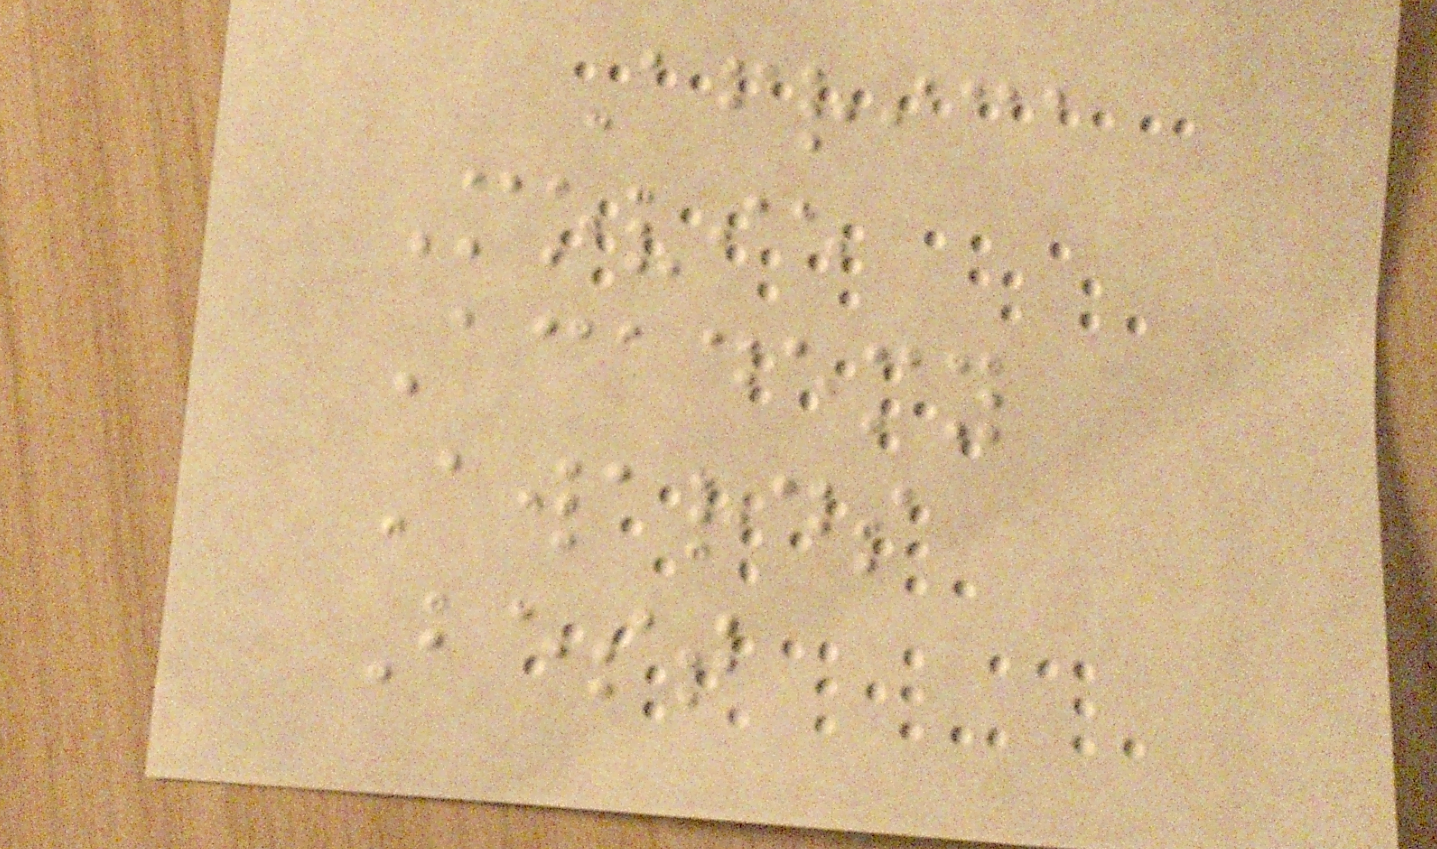Africa
Movie
Academy
Awards
Best
